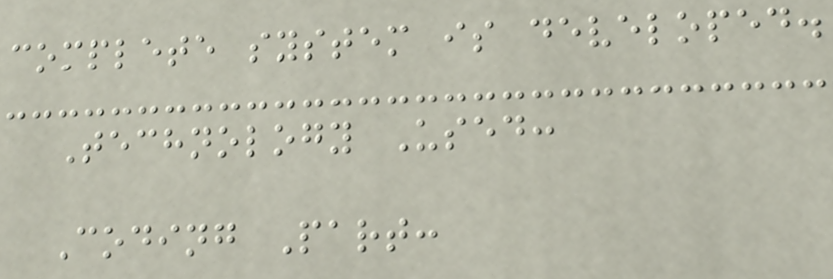complete system is developed.
Technology Used:
Coding Part:
